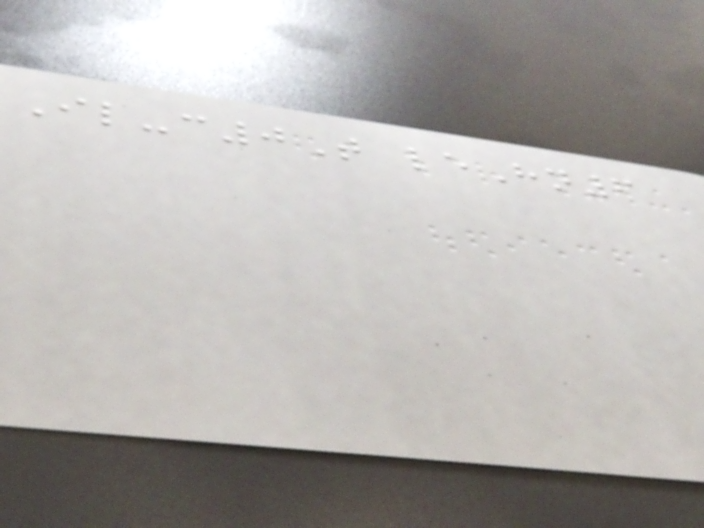Il-c0T leHn6
